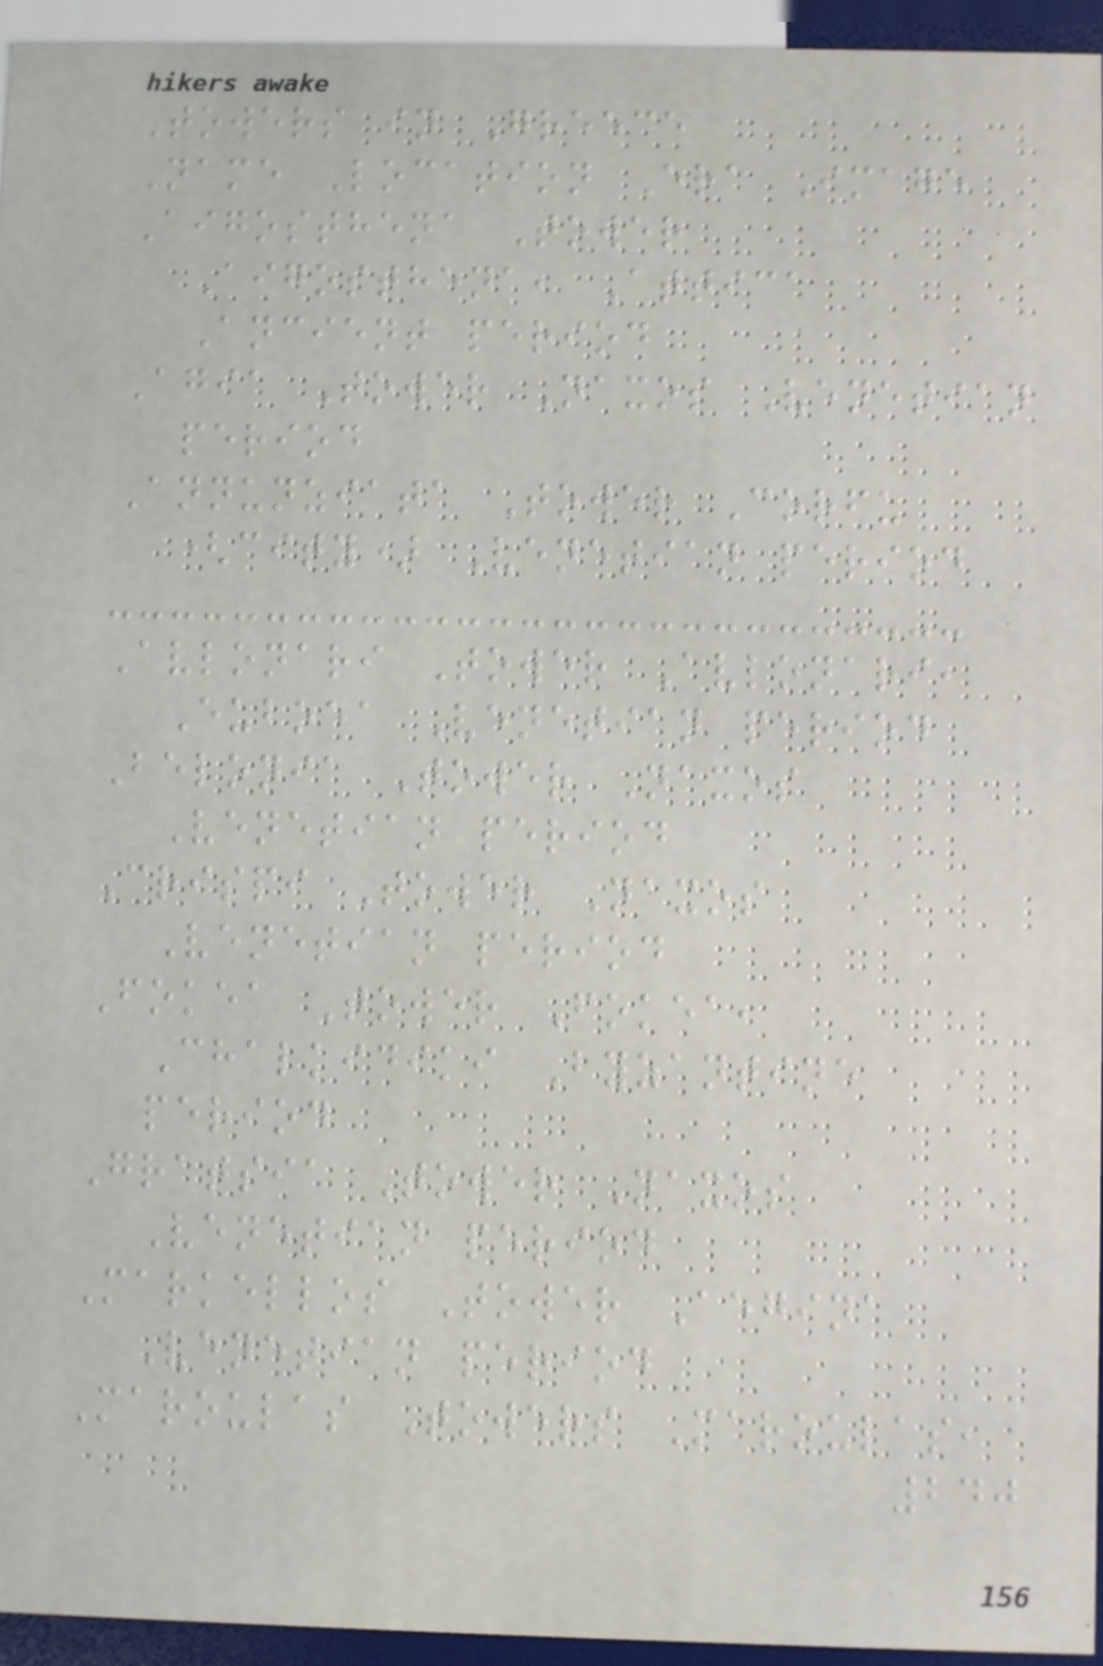Towers in Greece
Name Location Era Image
Aigosthena Tower
Aigosthena, Attica
Ancient period
Agia Tower Naxos Venetian
period
Annunziata Tower Corfu
(city) Venetian period
Avlonari Tower Avlonari,
Euboea Venetian period
Belonia Tower Naxos
Venetian period
Crispi Tower Naxos
Venetian period
Fokea Tower Fokea,
Chalkidiki Byzantine
period
Gratsia Tower Naxos
Venetian period
Markellos Tower Aegina
Venetian period
Maroulas Towers Maroulas,
240
